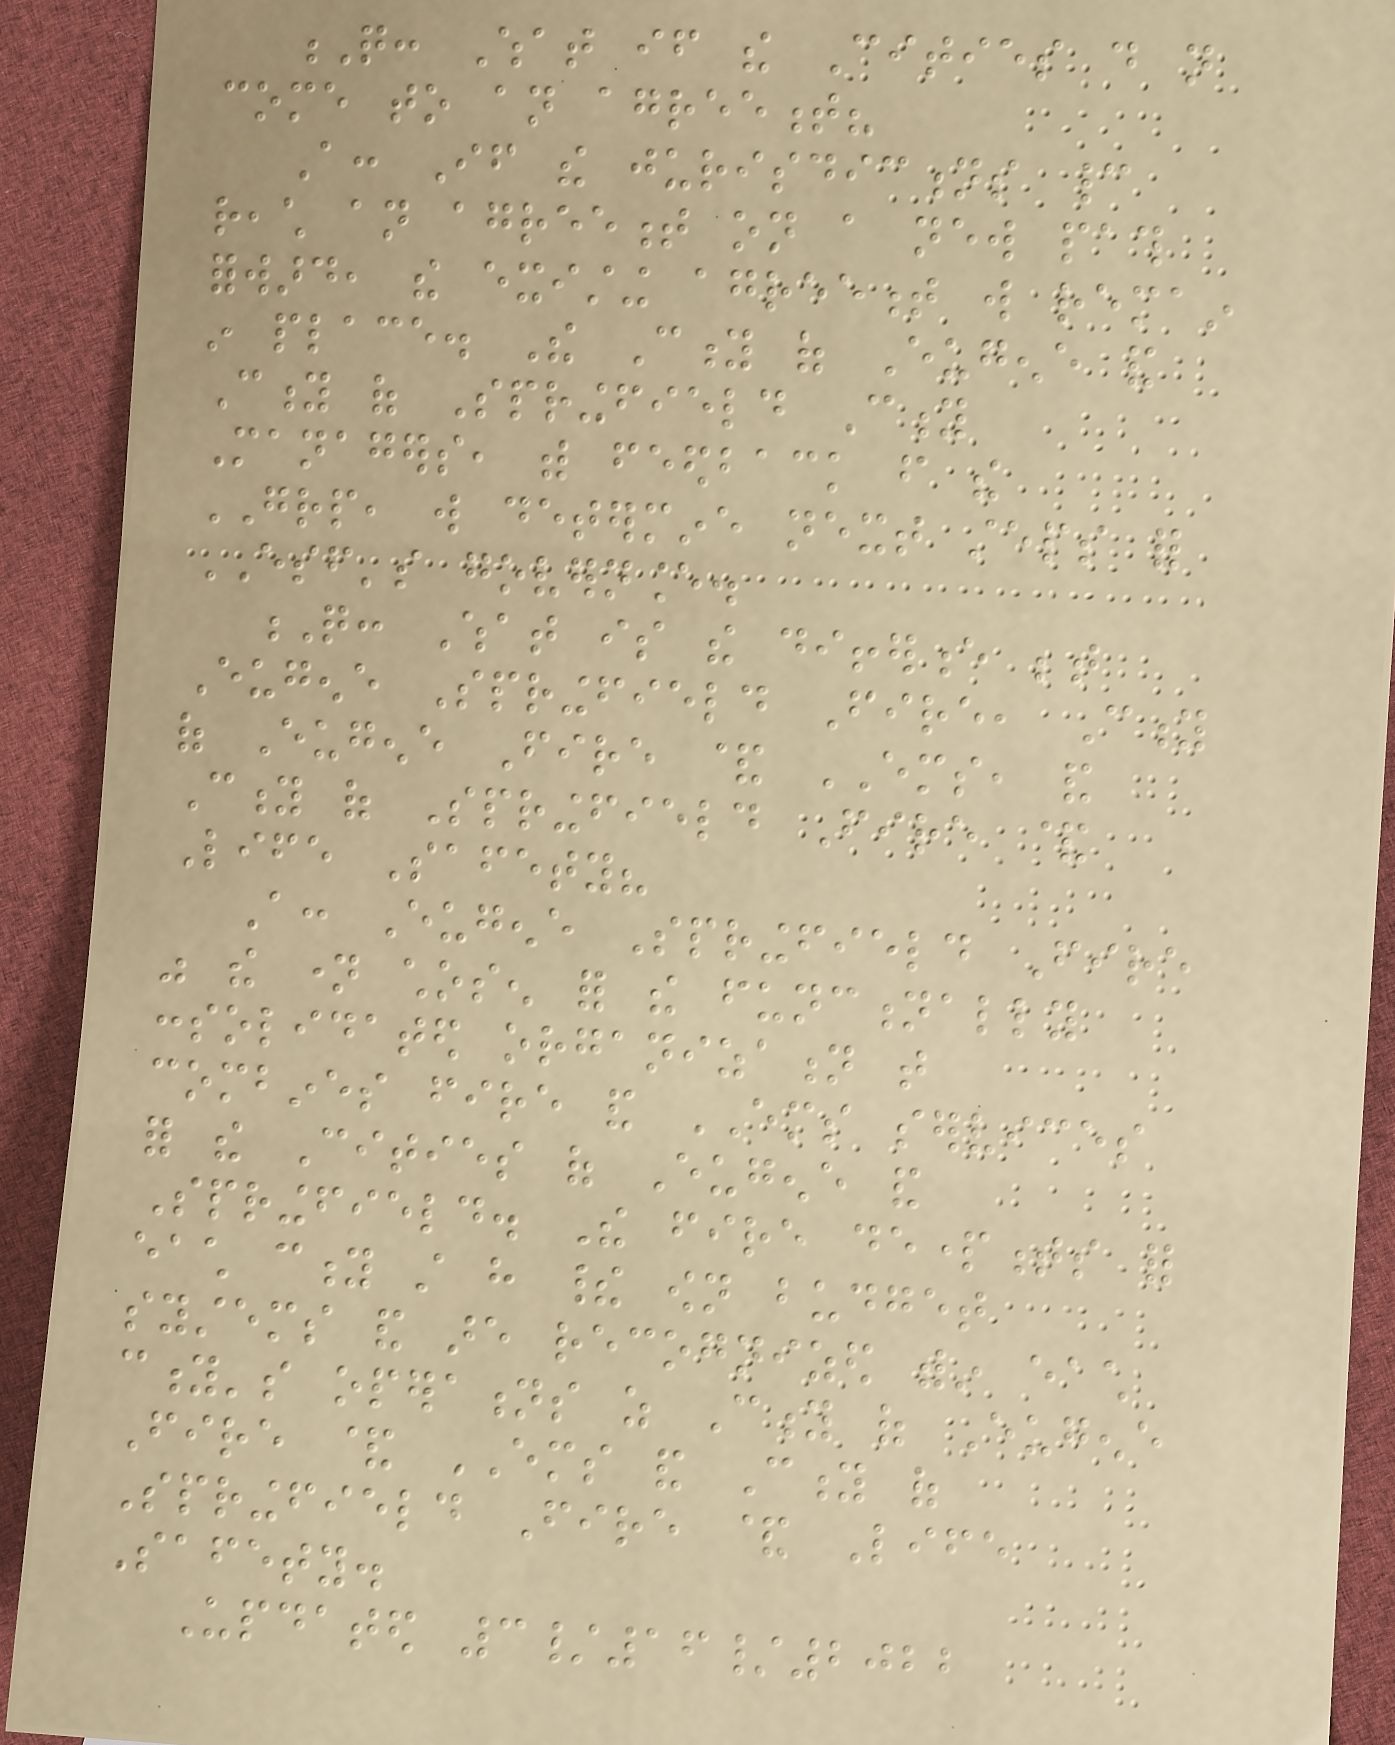Q: What if the Cities do not
come to an agreement?
A: If the jurisdictions cannot
reach an agreement on a new path
forward, the existing agreement will remain
in place. The City of Eugene and
City of Springfield City
Managers, with feedback from the
GRP, will determine next steps for
ESF's governance.
Q: What is the difference between
Eugene Springfield Fire, City
of Eugene Fire & EMS, and
City of Springfield Fire &
Life Safety?
A: Eugene Springfield Fire
was the name chosen for the functionally
consolidated organization that
combines fire and EMS services
for the Cities of Eugene and
Springfield. The fire departments for
each city still have their own budget
systems and are recognized within each
city's operations as City of Eugene
Fire & EMS and City of
Springfield Fire & Life
Safety.
Updated 3/16/2022
